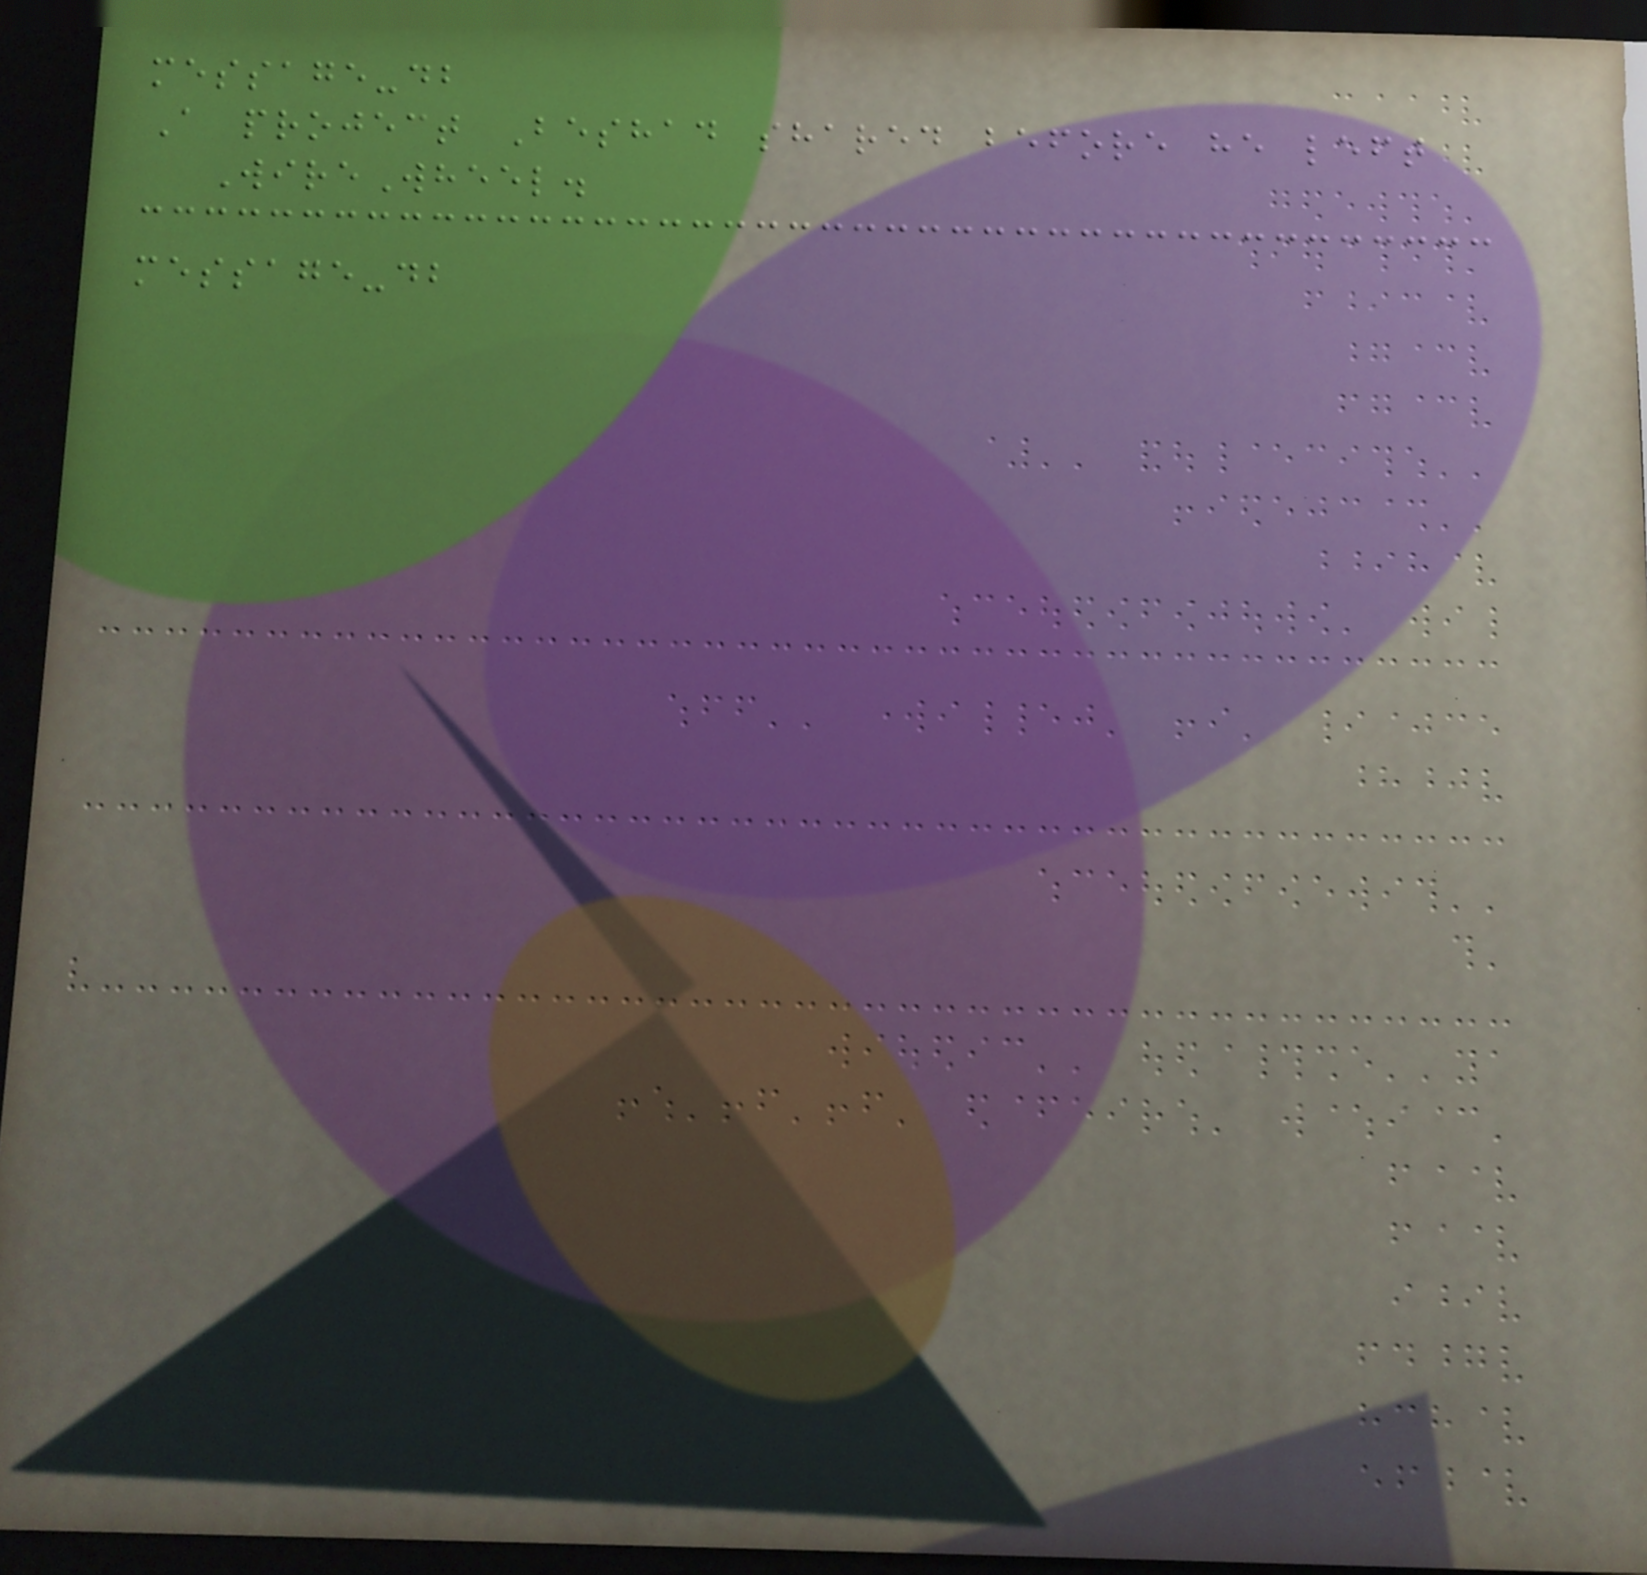message-db
A project Beshad shared before he left
WireWheel.
message-db
